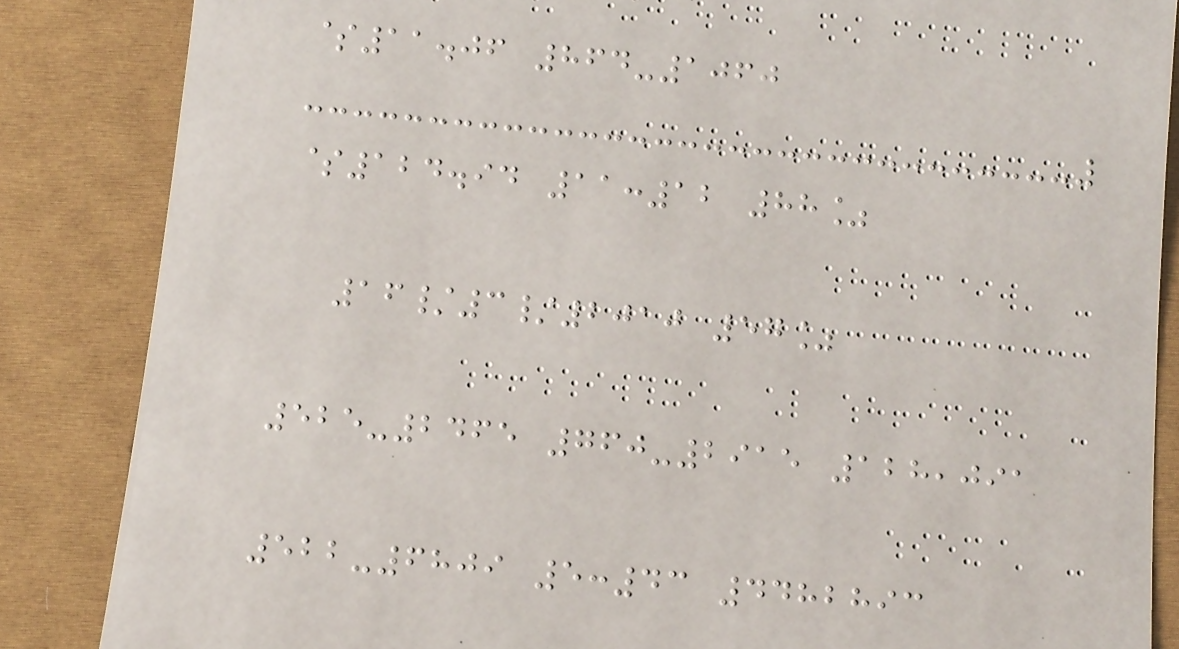$11.06 864-1060
$124.94 11:12 88%
16/3/2010 57%
525-2465 760-2915 128,091
522-6809 5:43 4482893
